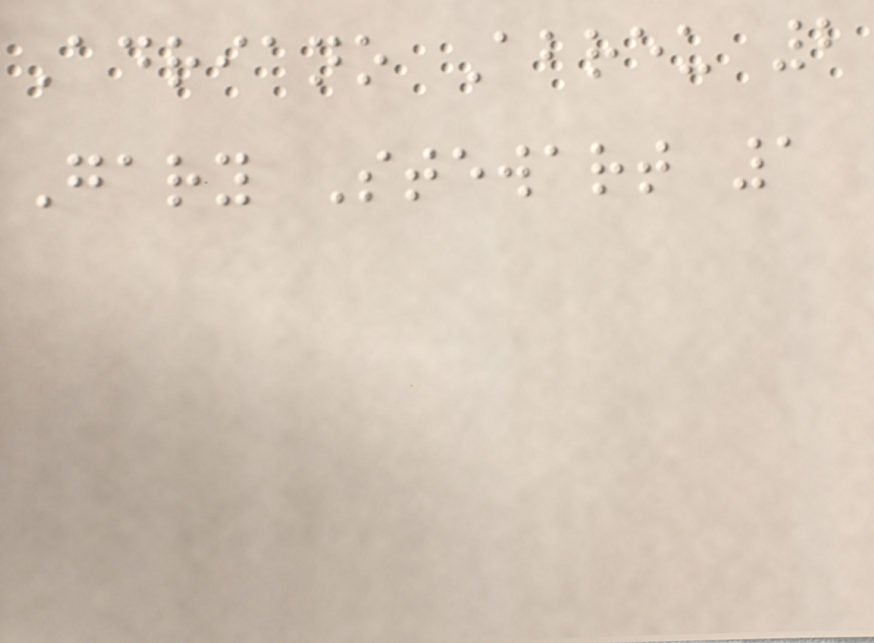Adriano Abreu 2
Gary Stewart 1
